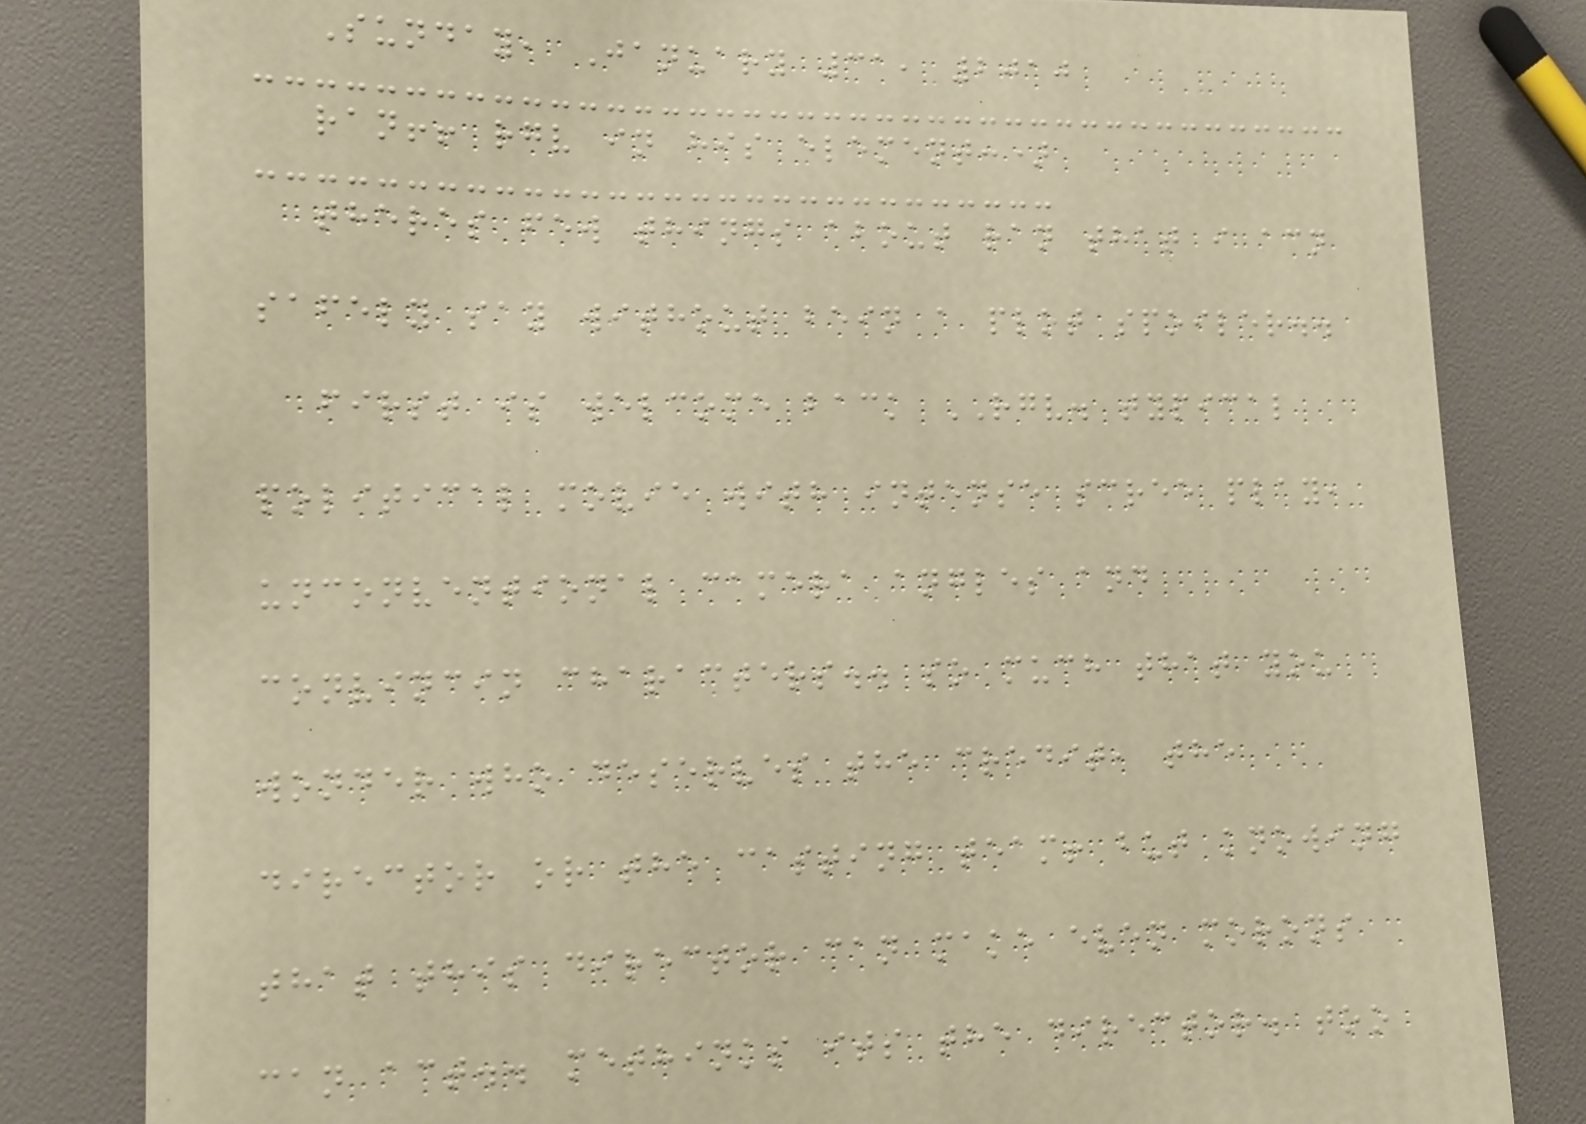Sunday, January 31, 2010
ran!! rgv in his element:)
theres few things about ran that i acn
safely say without bein a plot spoiler..
first is welcome back RGV. typical
political movie with intense scree play,
unconventional camera angles and
convincin characters.. so much that you
wonder who deserves the credit, the
director or the casting team! but knowing
that this director can make even morons
can act.. methinks its the director. too
